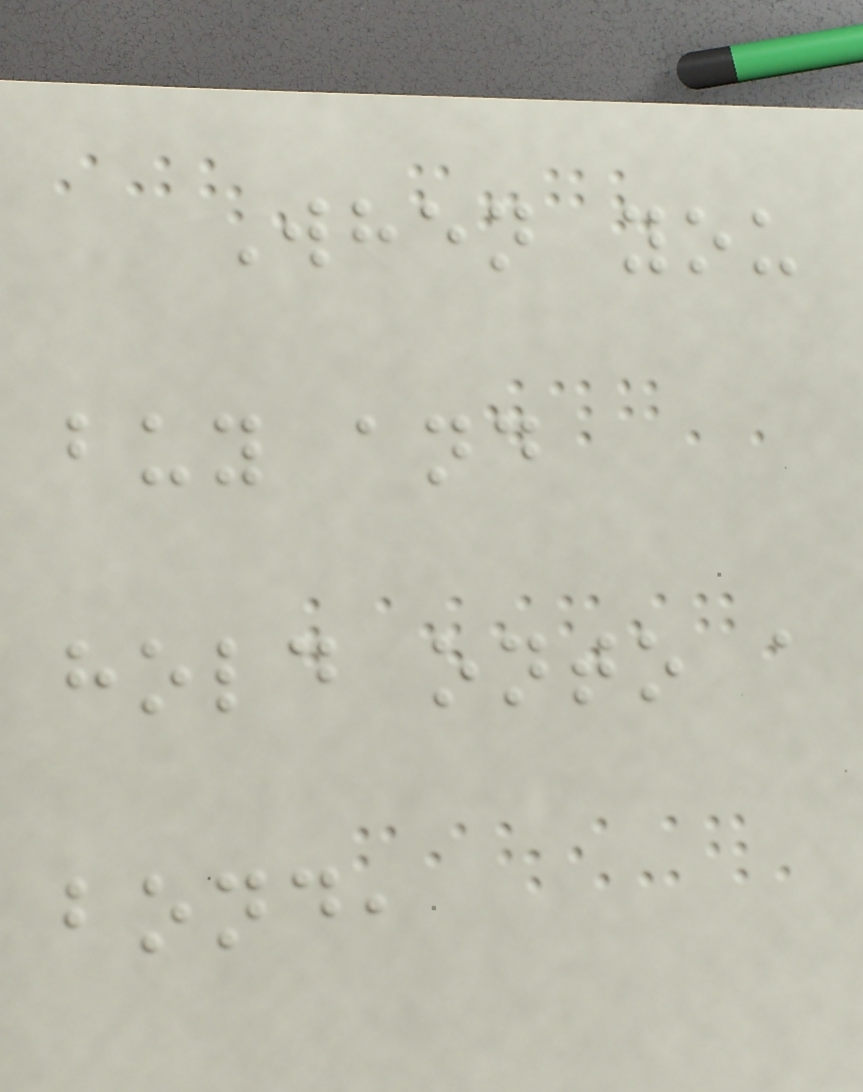When you
buy and
hold onto a
bond,
